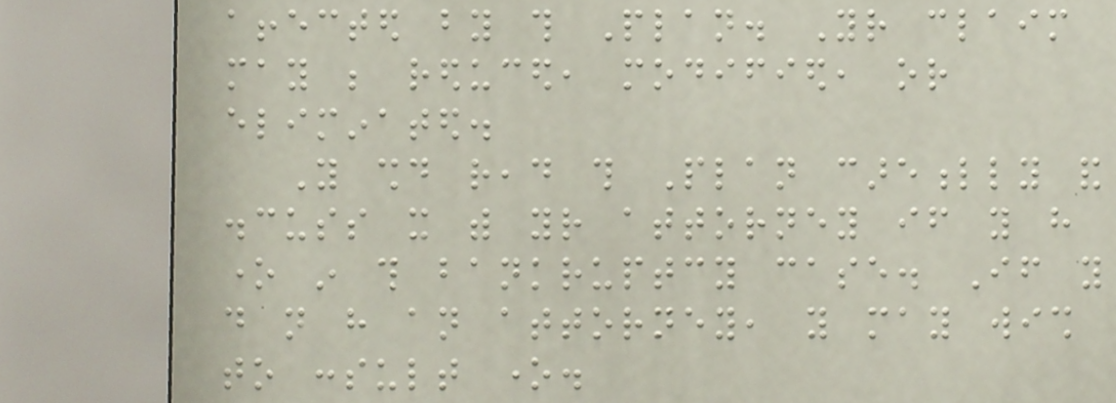affected by this Plan. Your claim
may be reduced, modified, or
eliminated.
You should read this Plan carefully and
discuss it with your attorney if you have
one in this bankruptcy case. If you
do not have an attorney, you may wish
to consult one.
